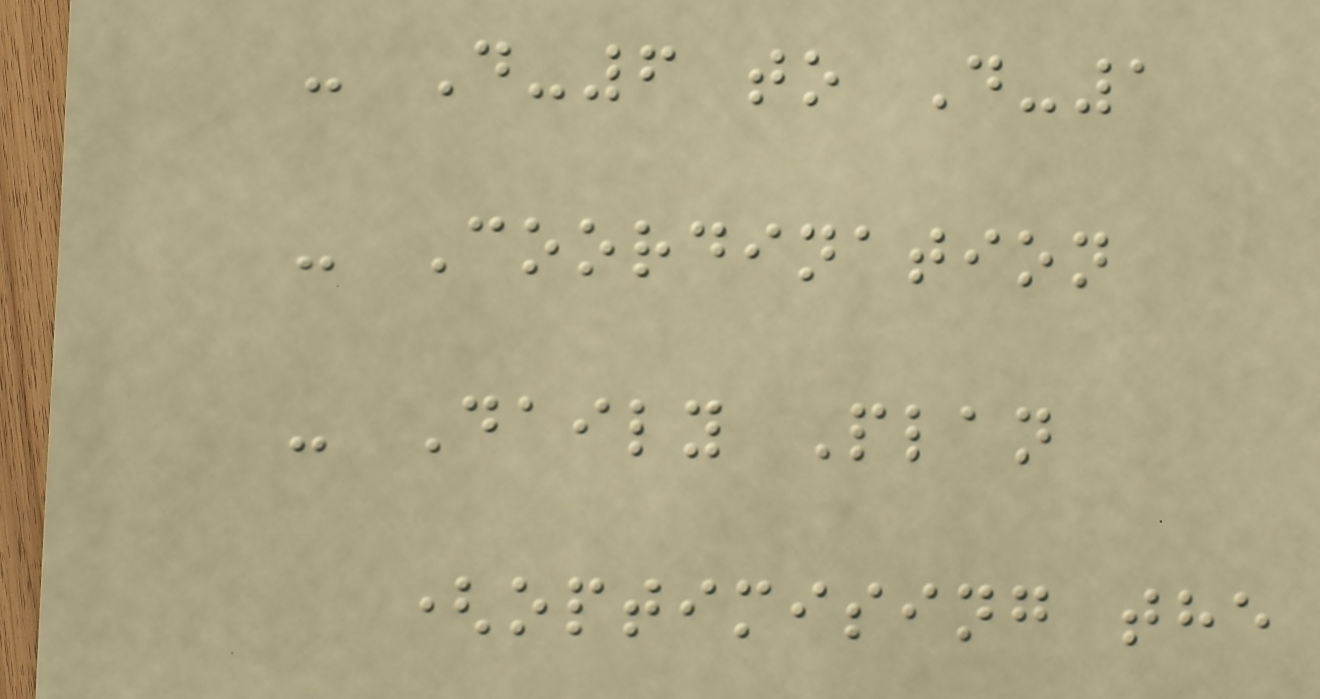- D-6 to D-1
- Coordination
- Daily Plan
(optimising the
